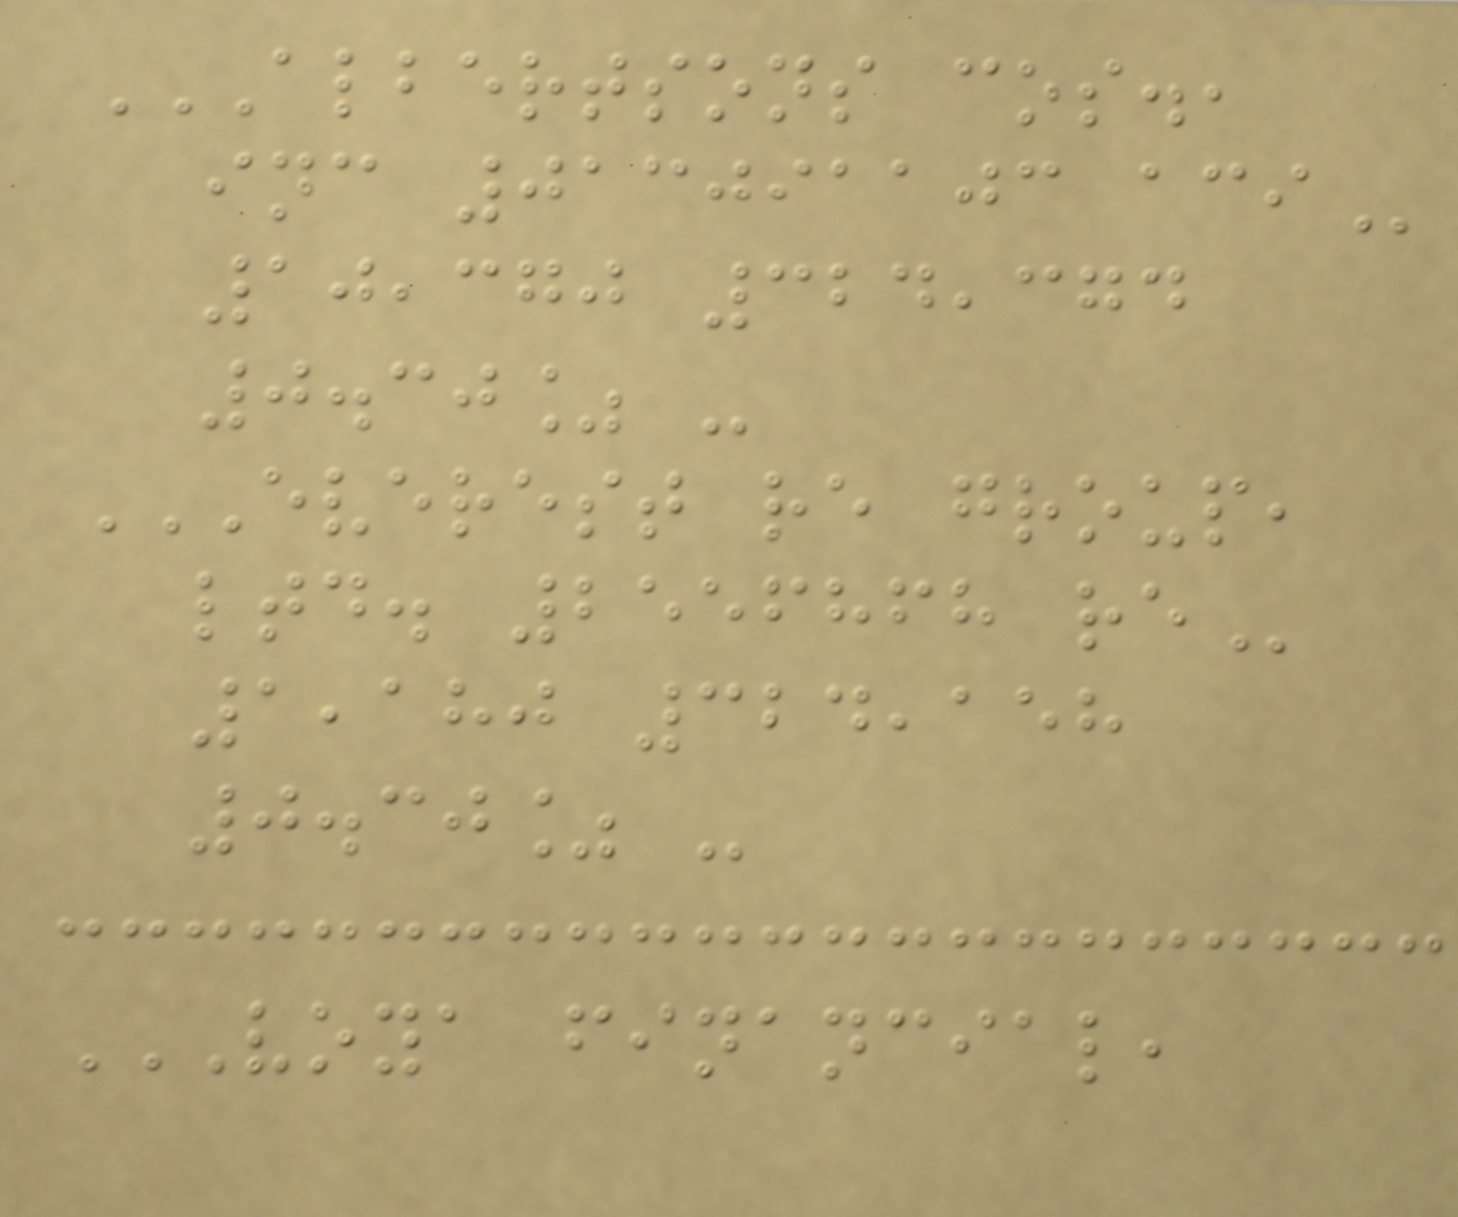ALBERTSONS COS.,
INC 013091103 ACI
10,370 324,374
0.30% -
EVEREST RE GROUP,
LTD. 2556868 RE
1,180 324,158
0.30% -
VOYA FINANCIAL,
